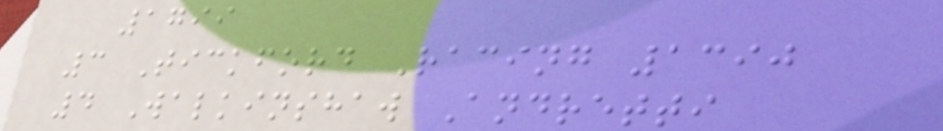1799
3 Tickford Racing 1390
4 Walkinshaw Andretti
